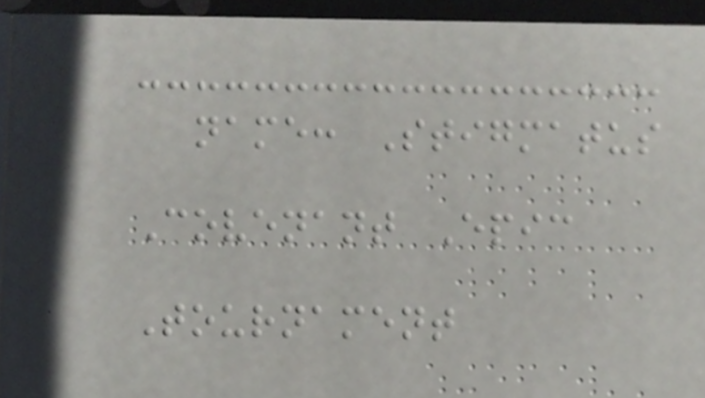name: Stigmatus
Covenant Epic
Tournament
